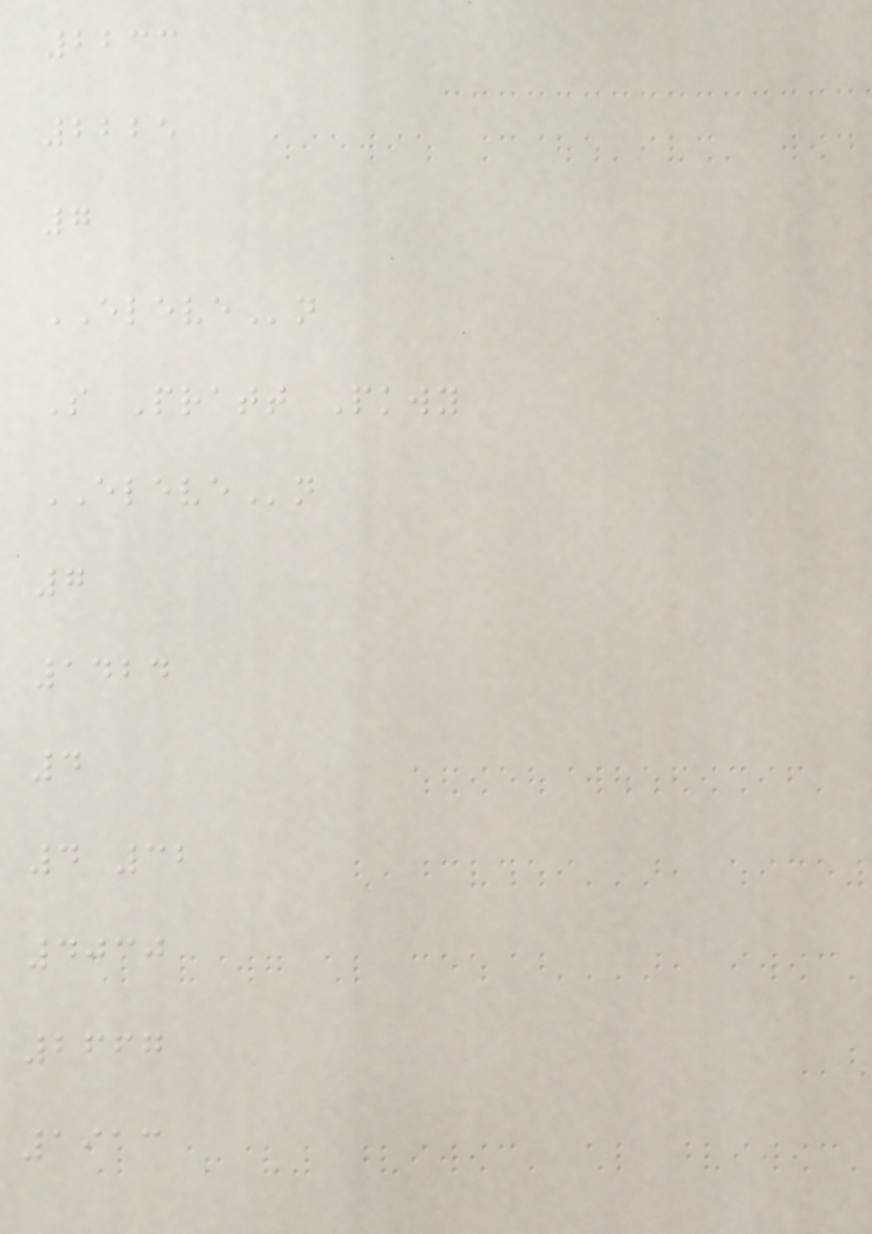2233
2225
7
ELEVEn
S Pratt Pkwy
ELEVEn
7
1424
4
4 32
4030
2667
1913
